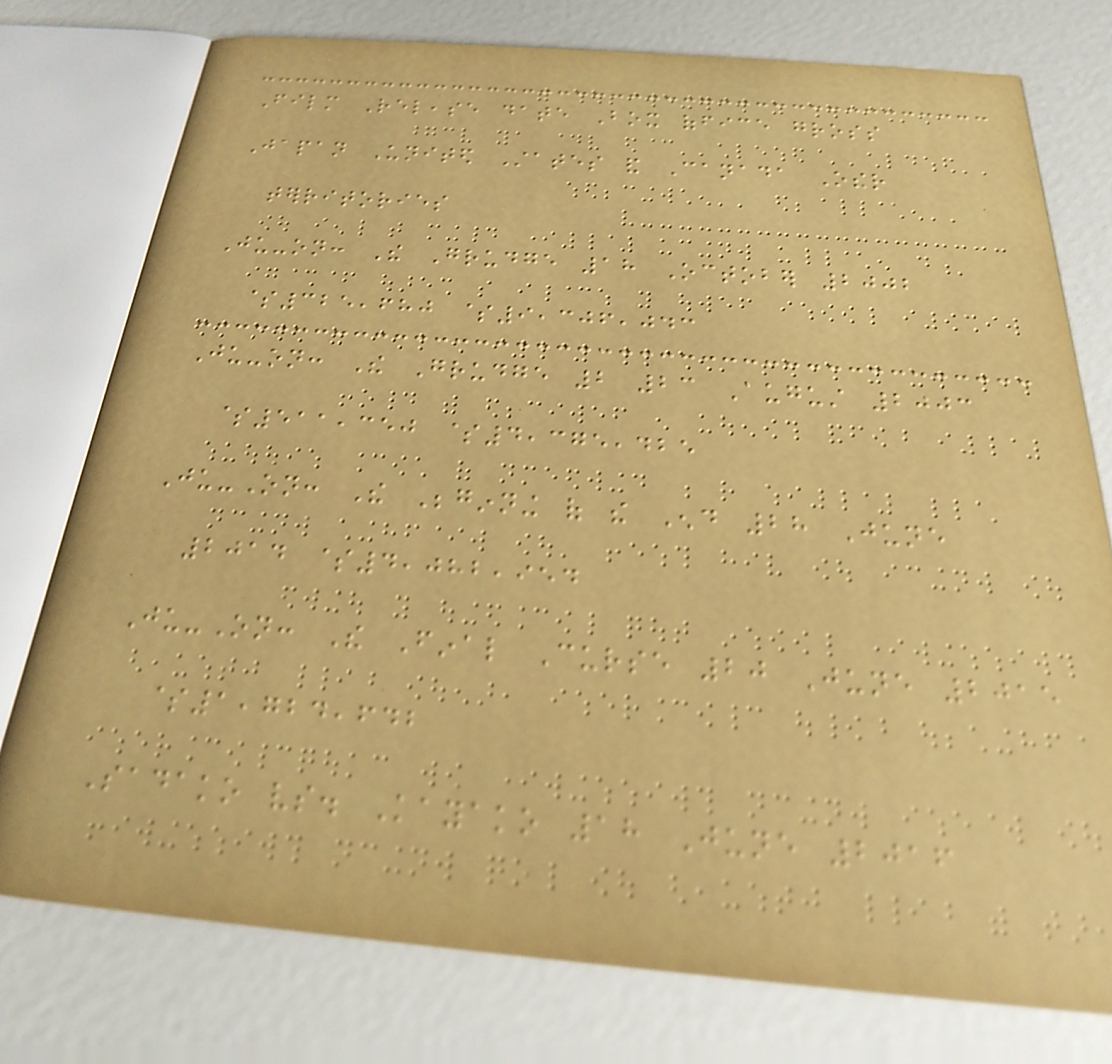Film Release date Box office gross
Japan United States and Canada Other
territories
Ju-on: The Grudge 18 October 2002
$325,680 $9,306,043
Ju-on: The Grudge 2 23 August 2003
$511,350 $4,375,425
Ju-On: The Beginning of the End 28 June
2014 $4,082,954
Ju-On: The Final Curse 20 June 2015
$1,724,642
Sadako vs. Kayako 18 June 2016
